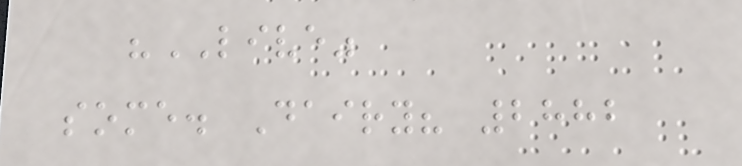"LIVE"
some. Dairy? 2882
